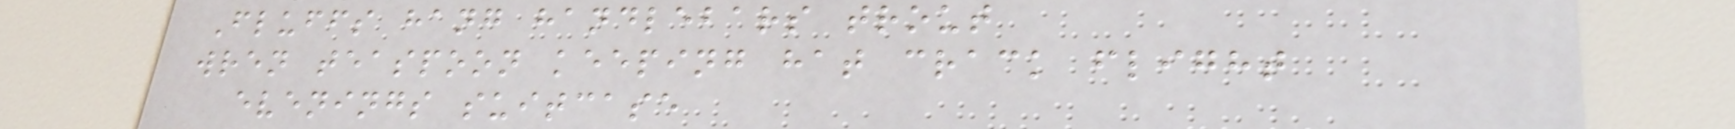Fluffs hang handlebars trout
wren teaspoon keeping hat crack flight
evenings suitcase
